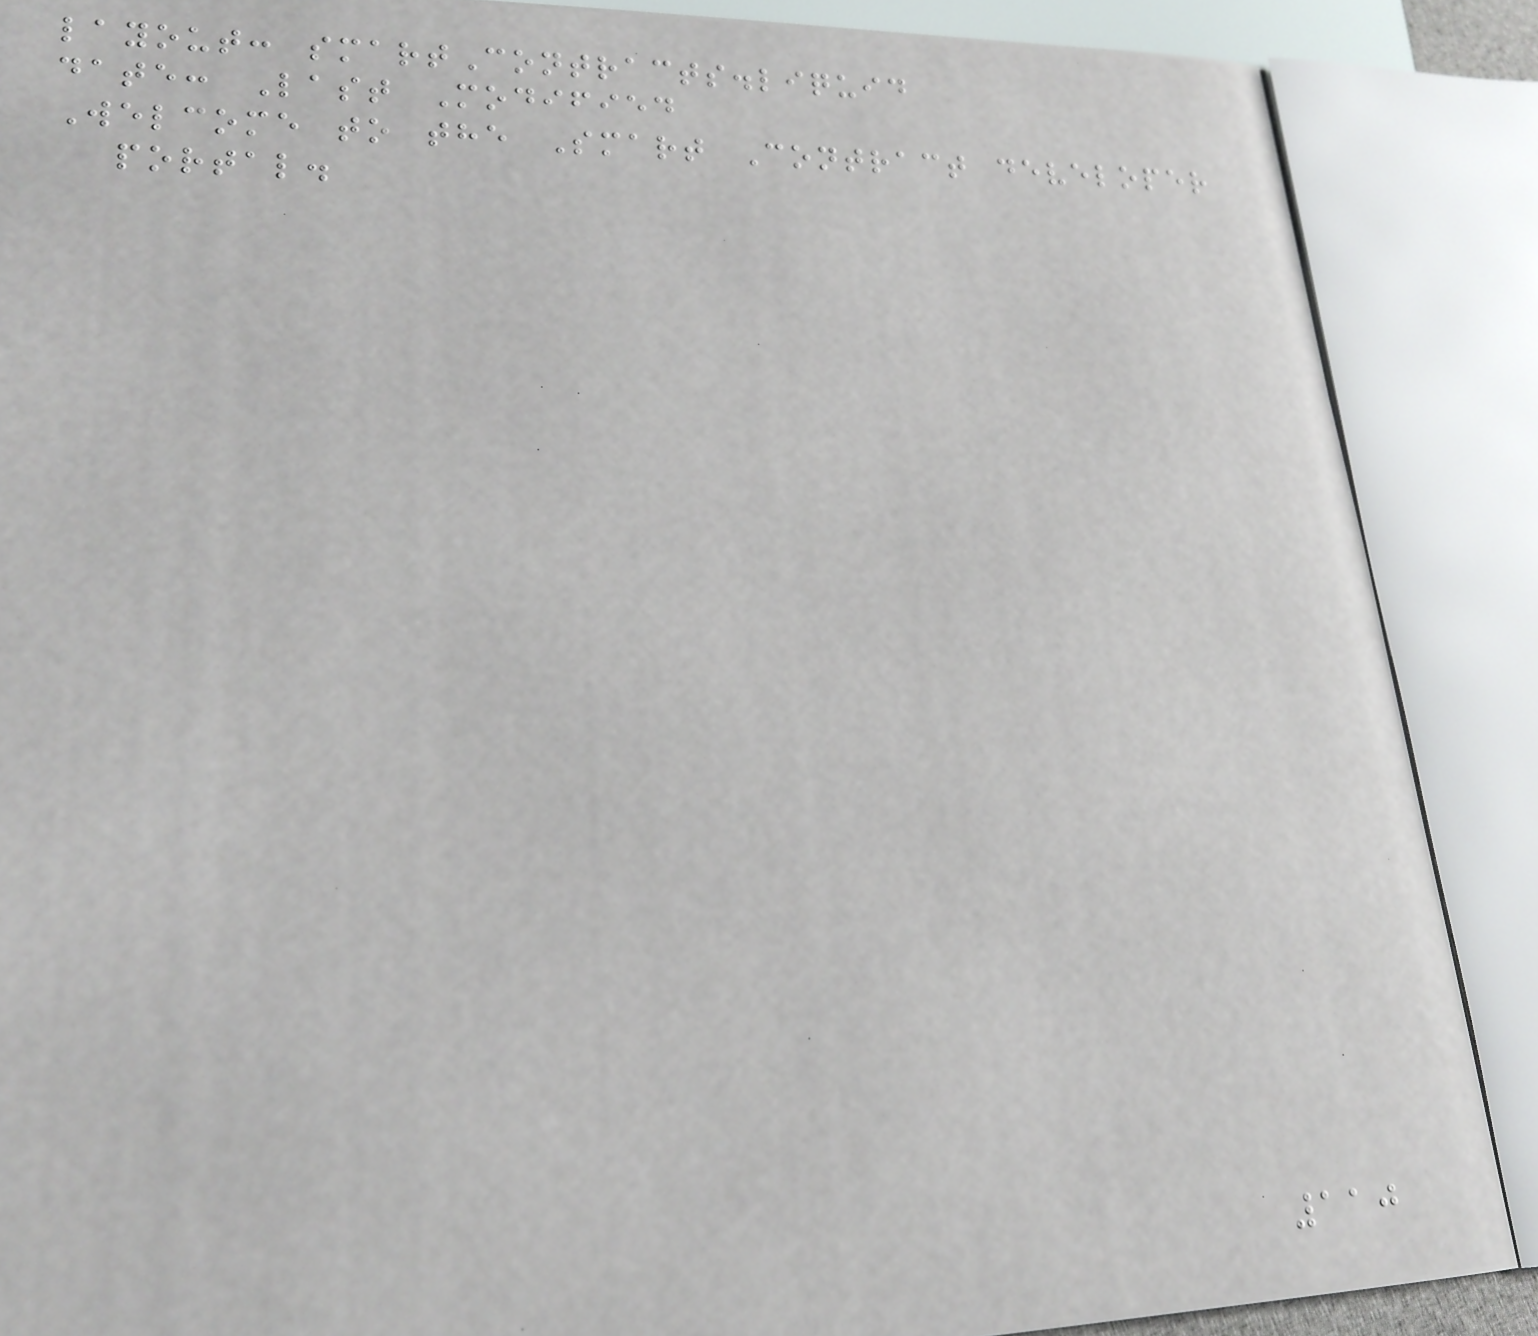layout: smartContracts.liquid
date: Last Modified
Welcome to the Smart Contract developer
portal.
110
